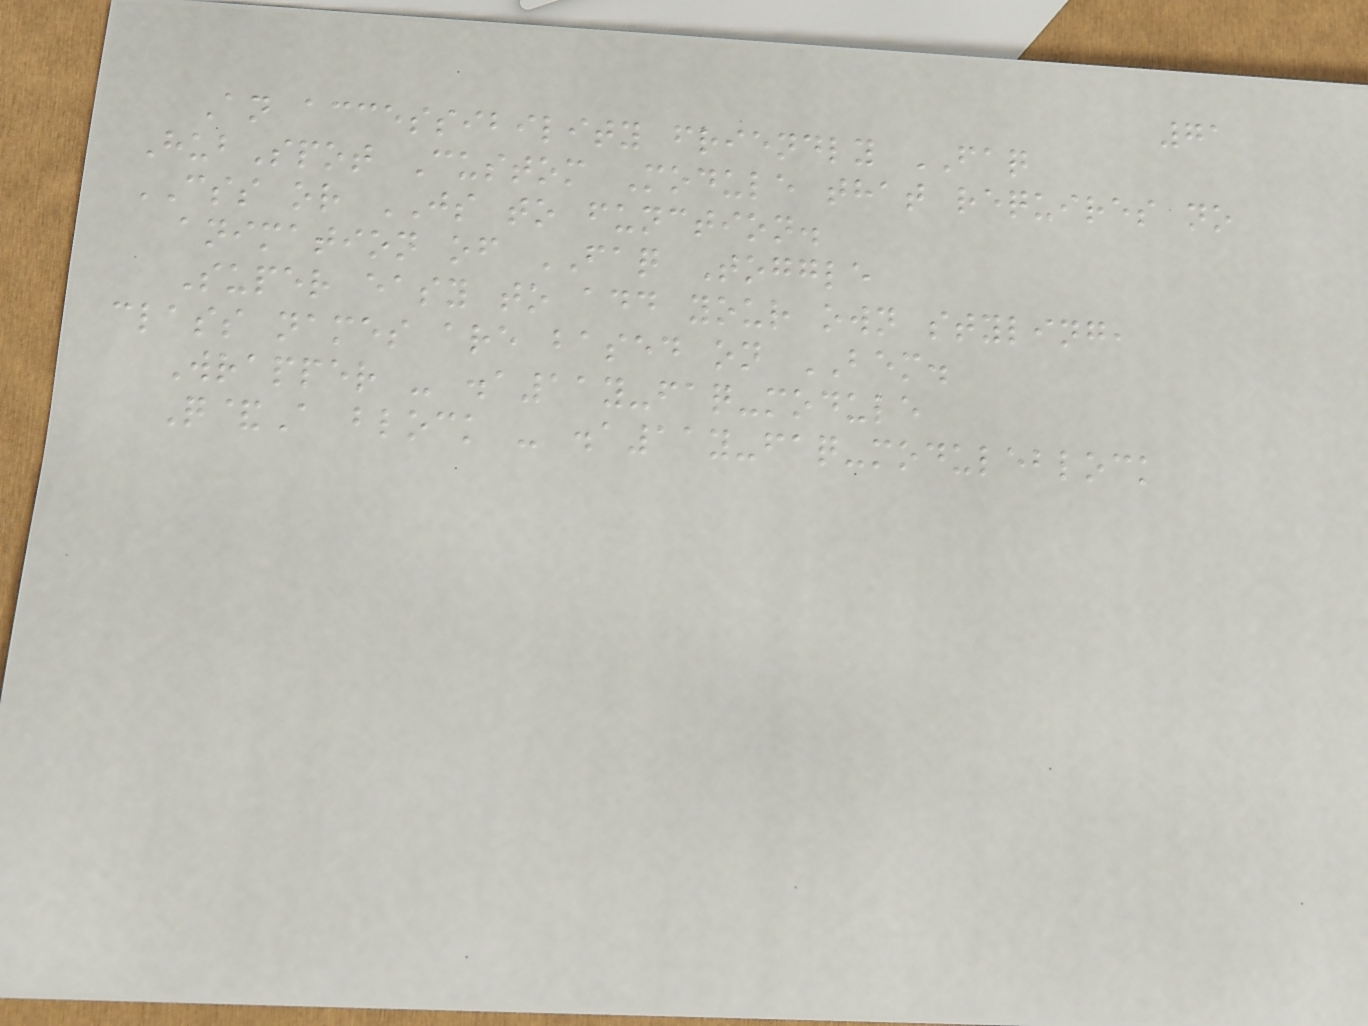71
An accessibility friendly FAQ
HubSpot Custom Module that requires no
CSS or JS to function.
animation of FAQ Toggle
Super easy to add your own styling,
class names are based on BEM.
Wrapper - .a11y-faq-module
Q&A block - .a11y-faq-moduleblock
